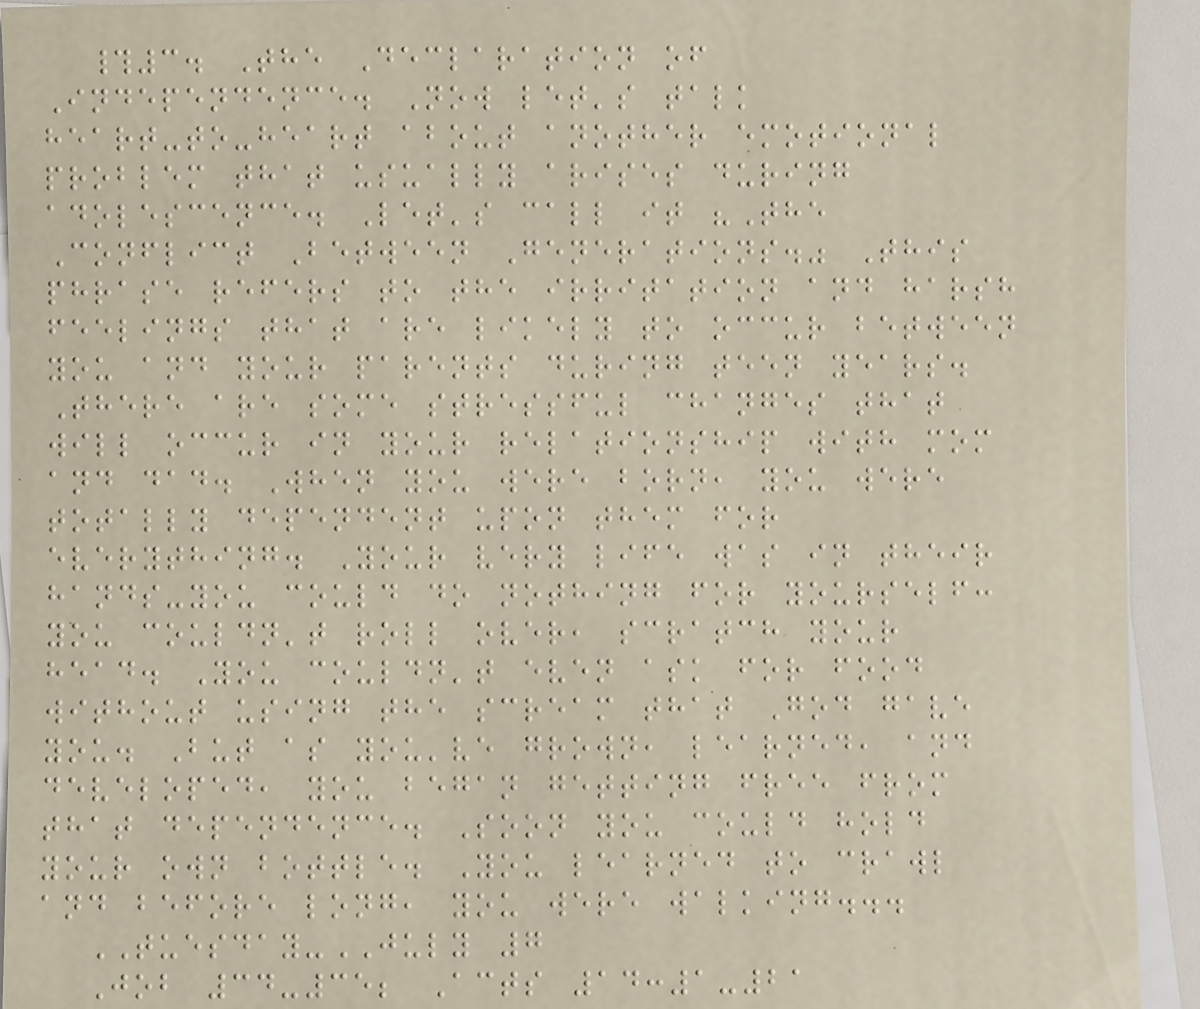#3. The Declaration of
Independence. Now let's talk
heart-to-heart about another emotional
problem that usually arises during
adolescence. Let's call it "The
Conflict Between Generations." This
phrase refers to the irritation and harsh
feelings that are likely to occur between
you and your parents during teen years.
There are some stressful changes that
will occur in your relationship with mom
and dad. When you were born, you were
totally dependent upon them for
everything. Your very life was in their
hands-you could do nothing for yourself:
you couldn't roll over, scratch your
head. You couldn't even ask for food
without using the scream that God gave
you. But as you've grown, learned, and
developed, you began getting free from
that dependence. Soon you could hold
your own bottle. You learned to crawl
and before long, you were walking...
TUESDAY-JULY 7
Job 34-35; Acts 14:1-21
